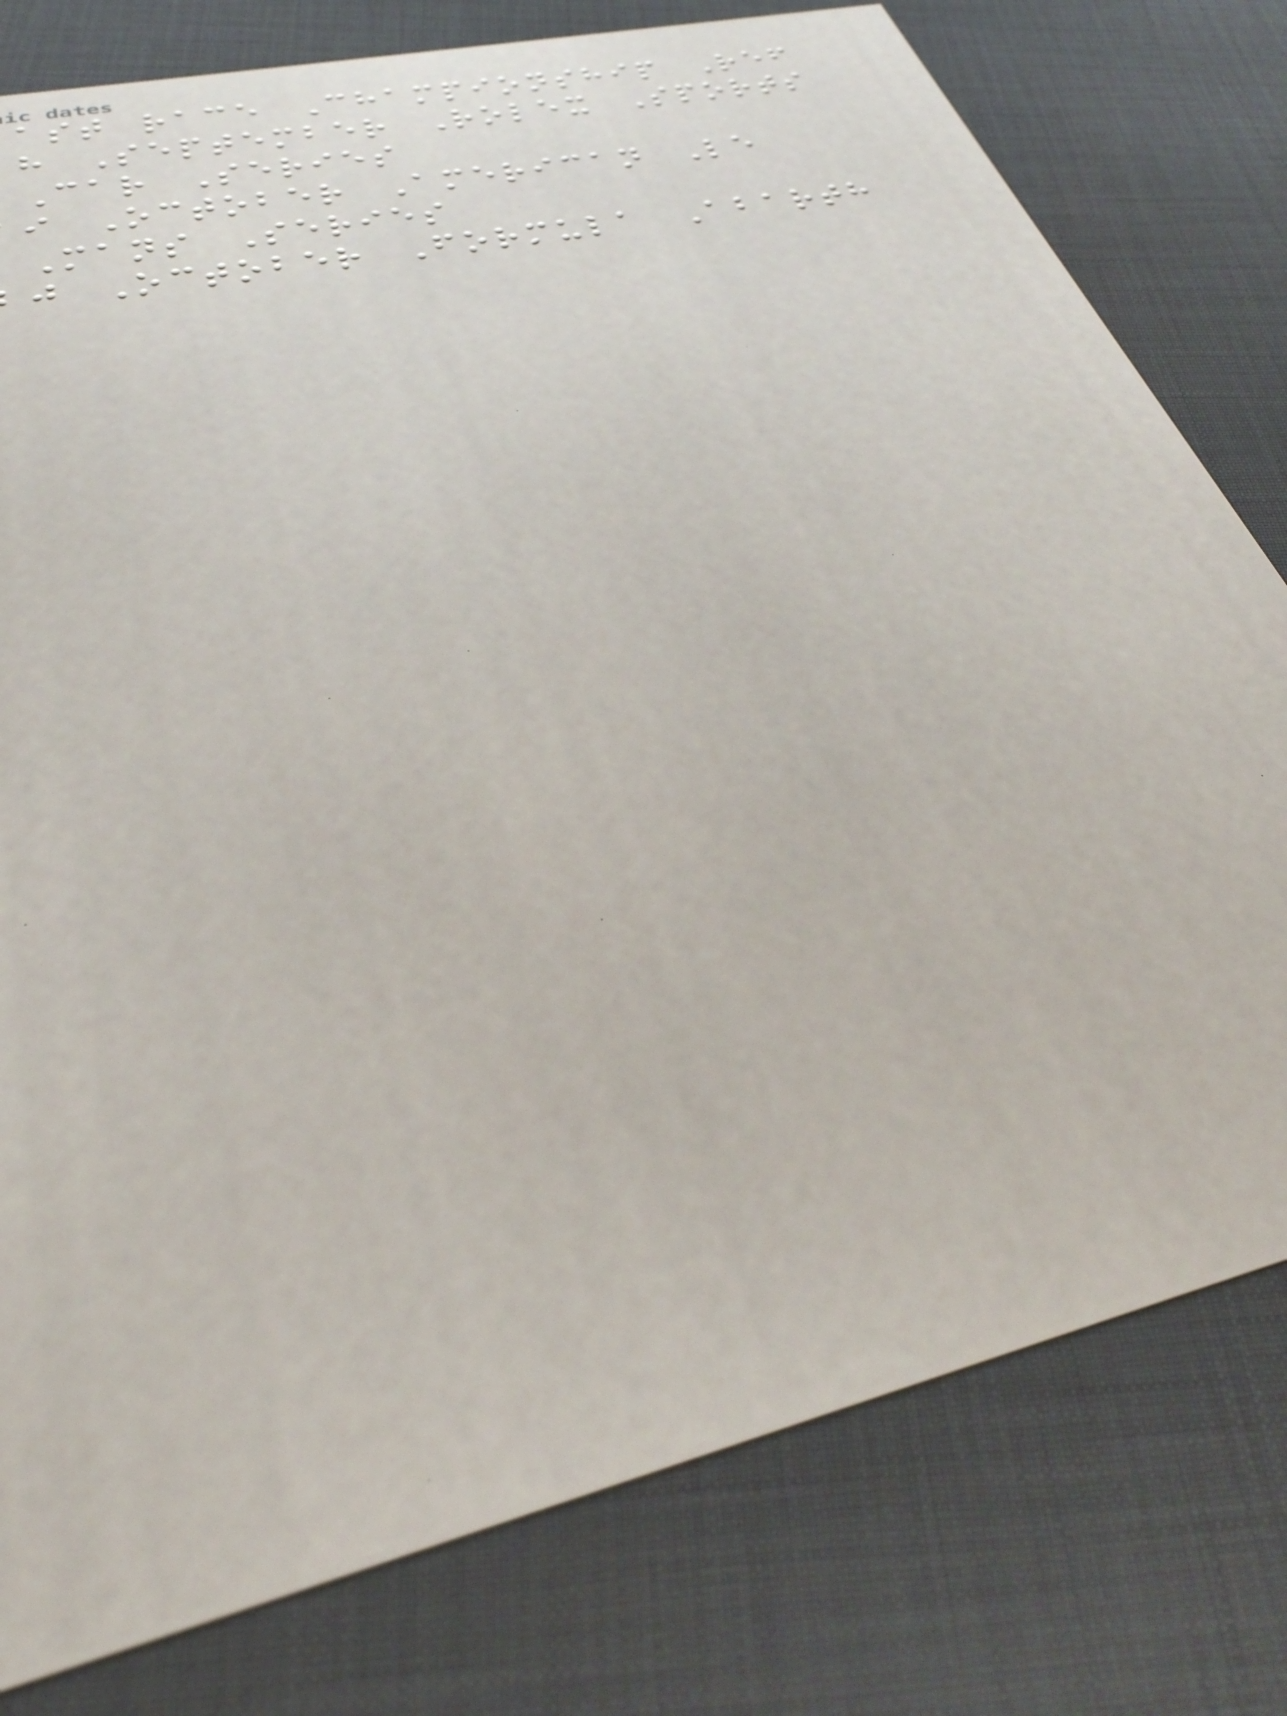ast race Championship Ref
h September Rolex Sports
Car Series
i October American Le
Mans Series
j October Formula Abarth
